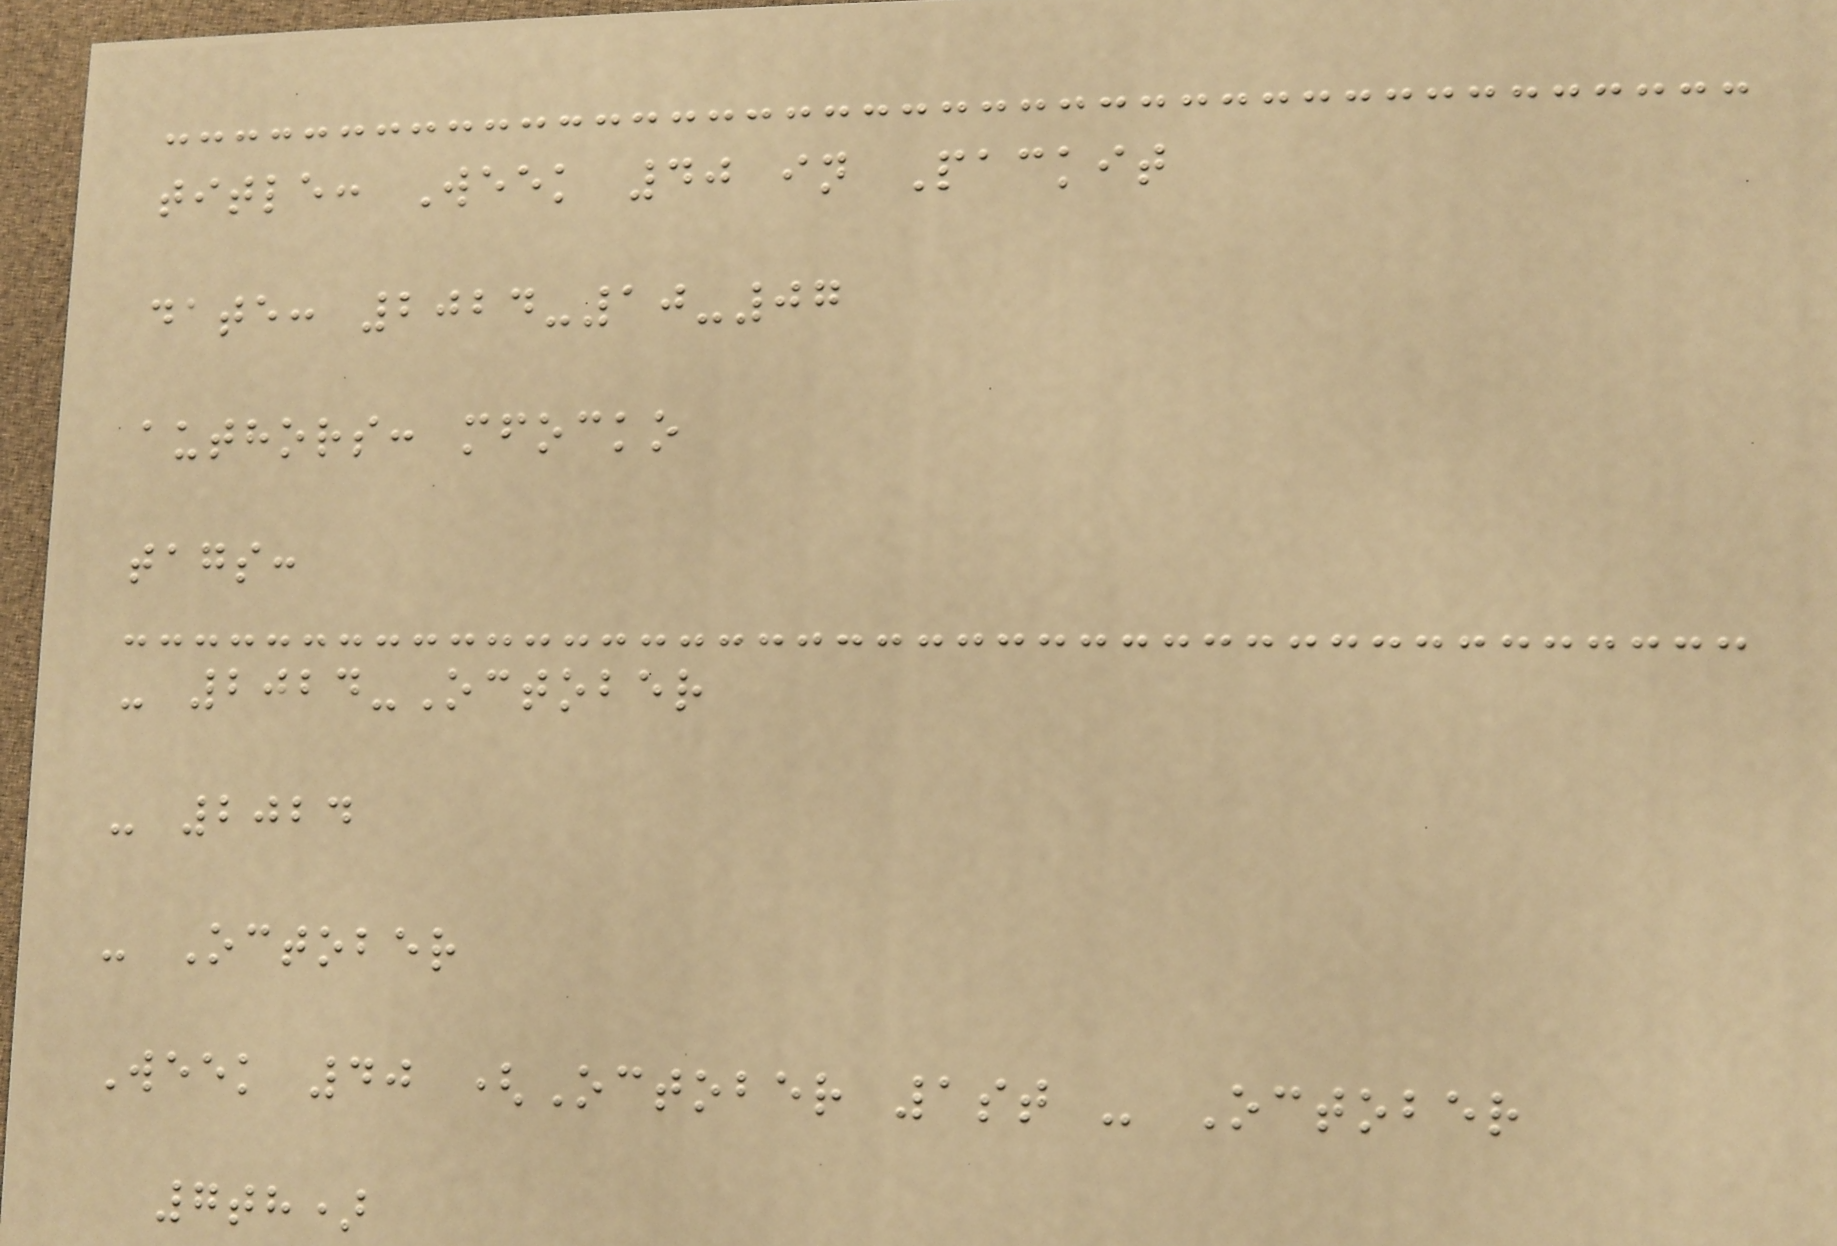title: Week 40 in Packit
date: 2024-10-07
authors: mfocko
tags:
- 2024-October
- 2024
- October
Week 40 (October 1st - October
7th)
